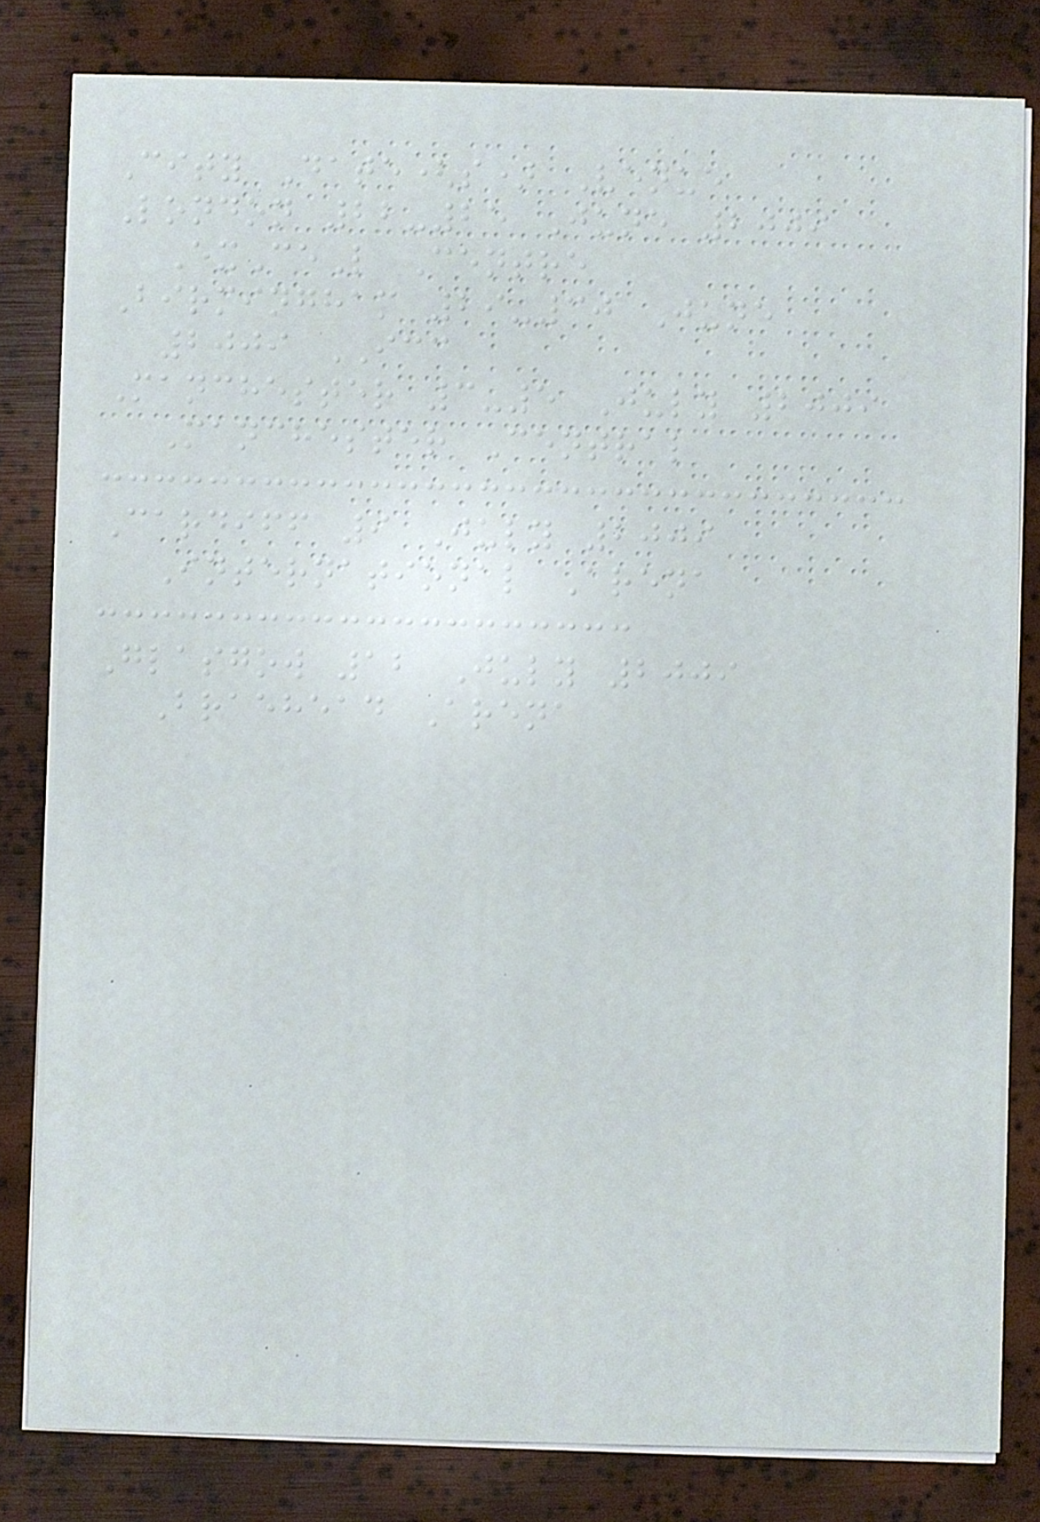City Date(s) Venue
London 22-25 June 2009
ExCeL Centre
Birmingham 29-30 June
2009 ICC
Manchester 3-5 July 2009
Manchester Central
Cardiff 9 July 2009
International Arena
Glasgow 12 July 2009
Braehead Arena
